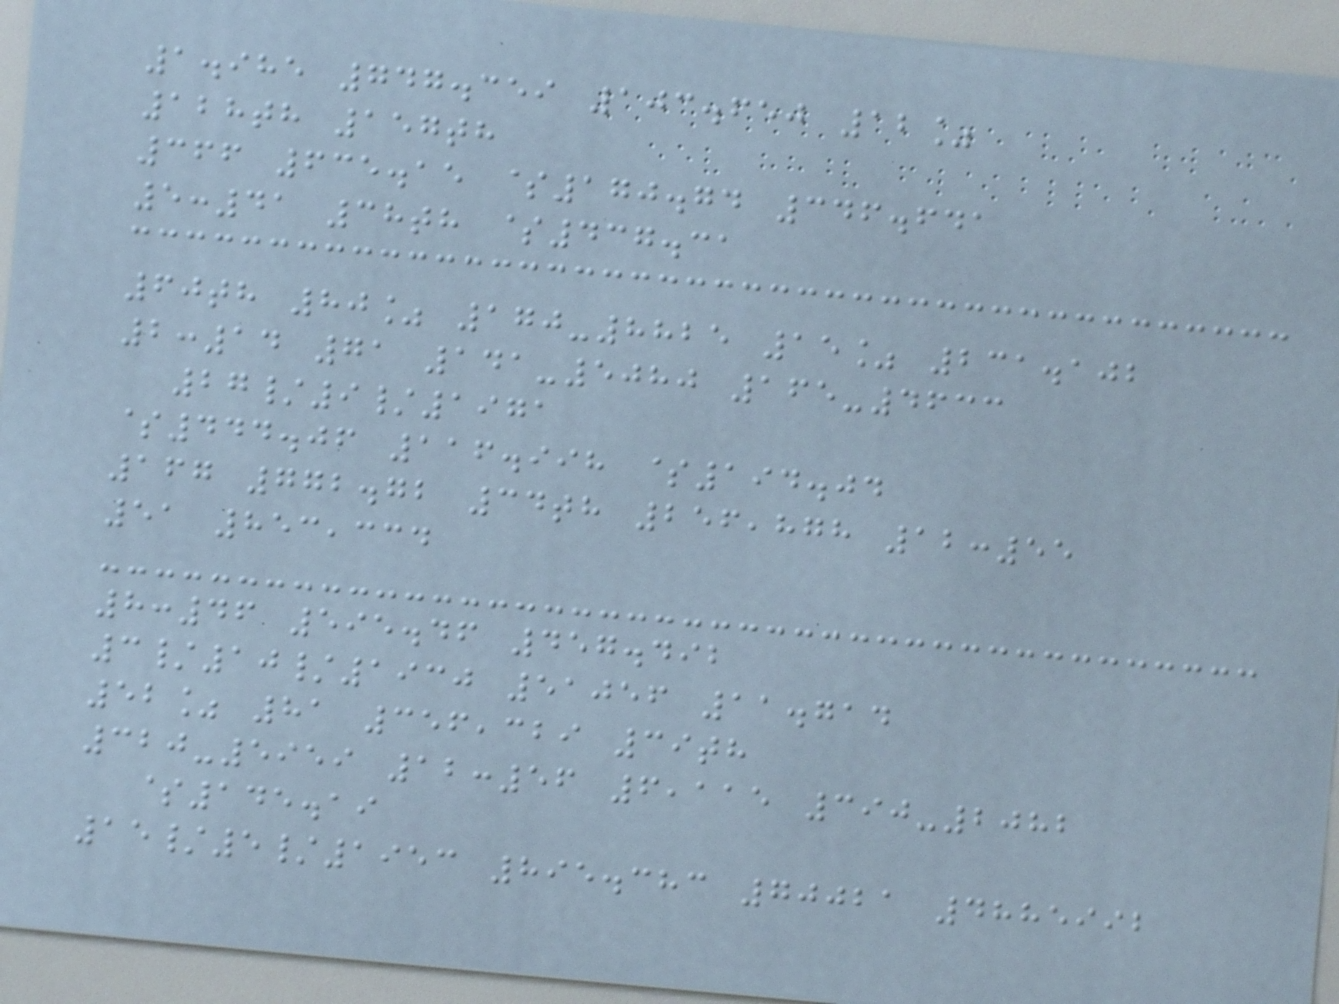1.985 747.359 103.650 12%
128th 157th
366 635.15 $170.74 346.641
5:41 38th $437.31
60th 80% 170-8825 15% 231.102
2:14 71 141-5080 165-4633
27/9/1971
$444.06 116.998 $194.04
167 772.72 34th 256,878 12:55
51 853,334
8:46 595.46 457.492
3/10/1930 51056 11.714
52% 81 356,329 39th
320-5959 12:56 6,115 390-2082
$145.19
15/5/1953 895.383 70021 4885992
